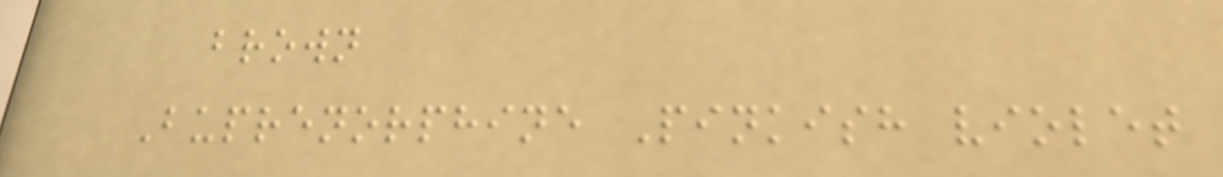brown
Buprenorphine Pinkish violet
